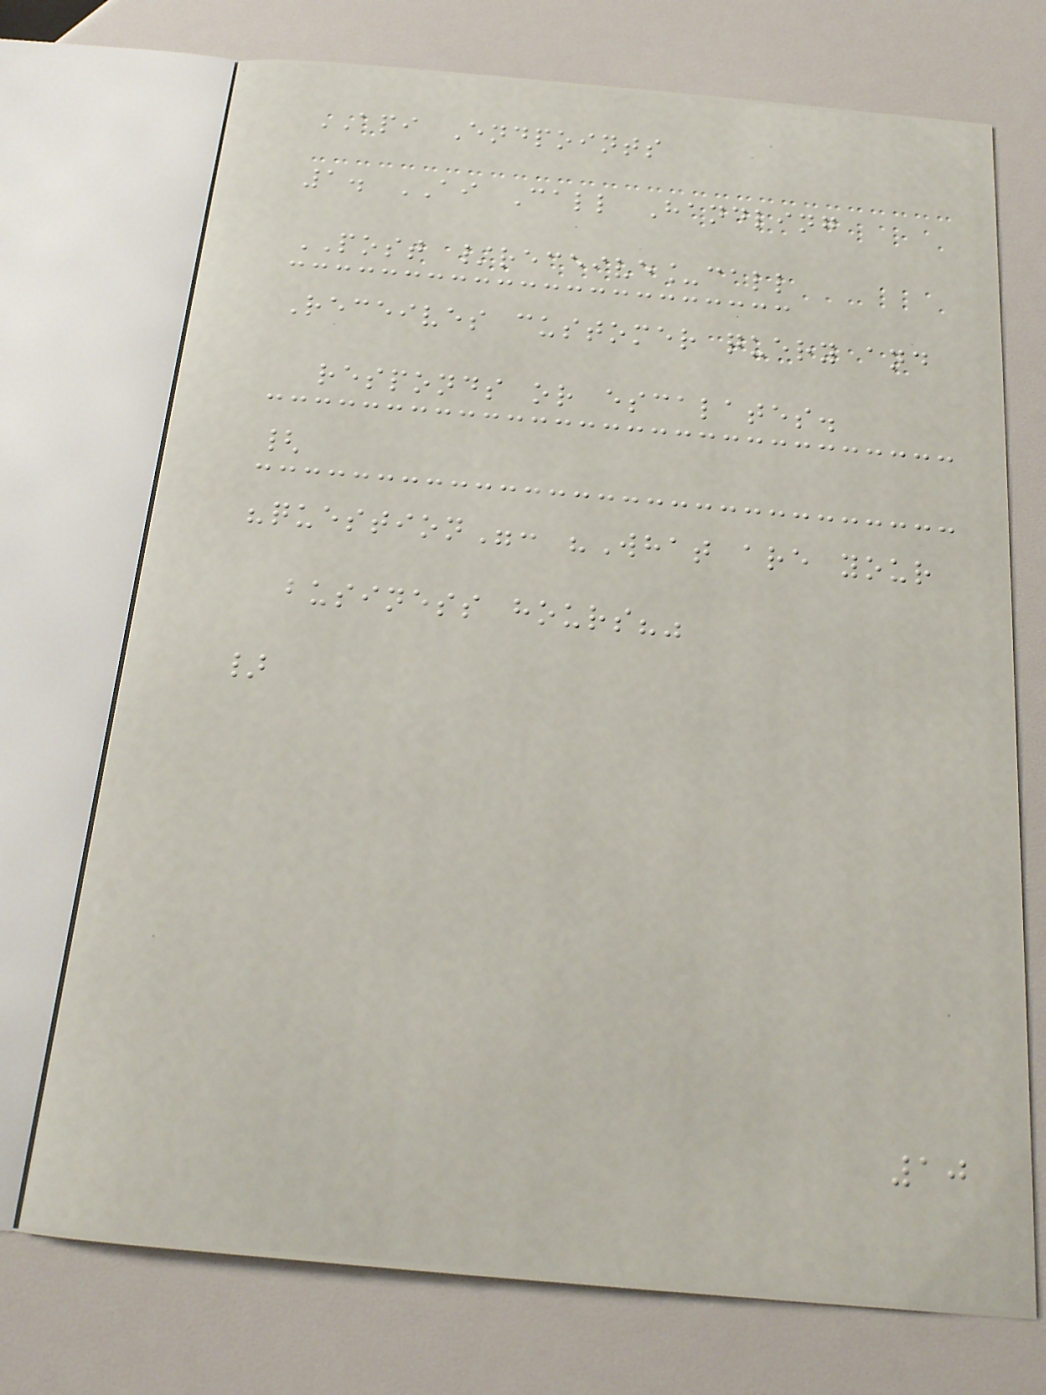API Endpoints
1. AI Call Handling
POST /receive_call
Receives customer query and
responds or escalates.
{
"question": "What are your
business hours?"
}
10
